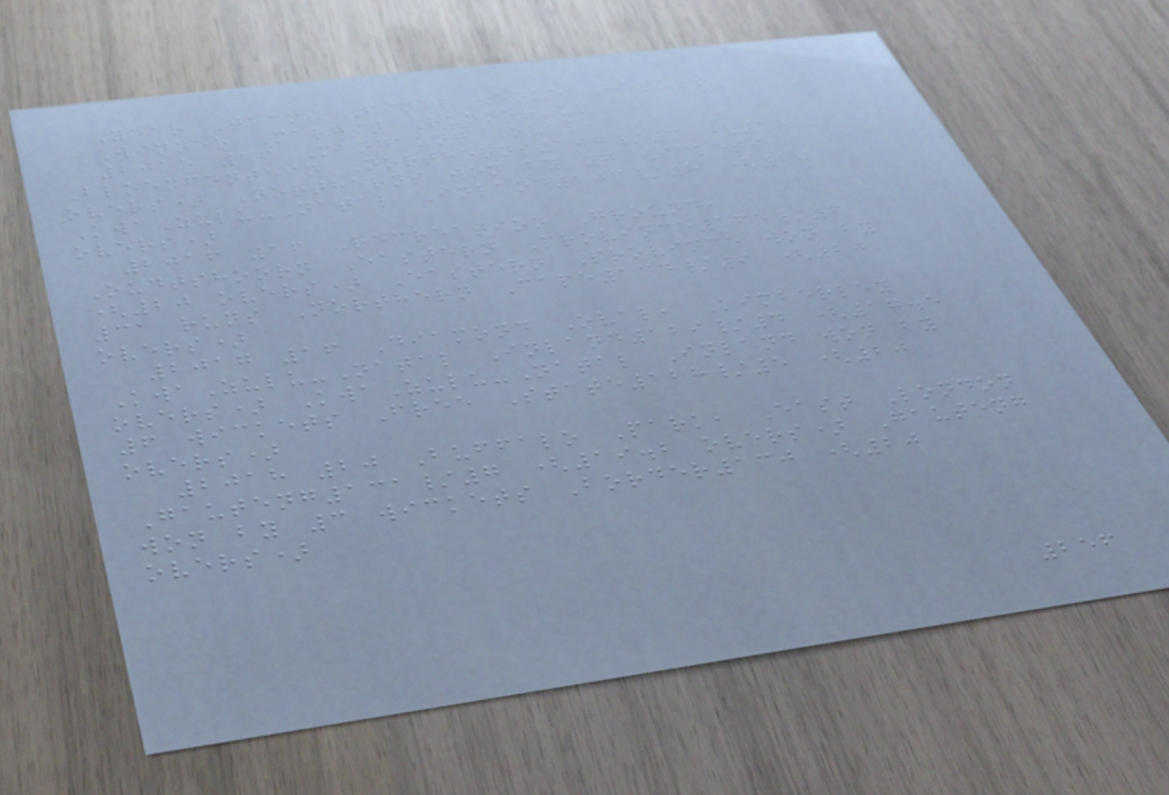Year Teams Final venue Result
Winner Margin Runner-up
2015 16 Mangaung Oval,
Bloemfontein Northerns107/3 (18
overs) Northerns won by 7 wickets
KwaZulu-Natal Inland103/8 (20
overs)
2016 16 Recreation Ground,
Oudtshoorn Eastern Province165/6
(20 overs) Eastern Province won by
31 runs Northern Cape134/9 (20
overs)
2017 16 Diamond Oval, Kimberley
KwaZulu-Natal Inland129/4 (17.5
overs) KwaZulu-Natal Inland won by
6 wickets Free State128/5 (20
overs)
2018 20 Buffalo Park, East London
Gauteng131/7 (19.2 overs) Gauteng
won by 3 wickets Border130 (20
overs)
256
